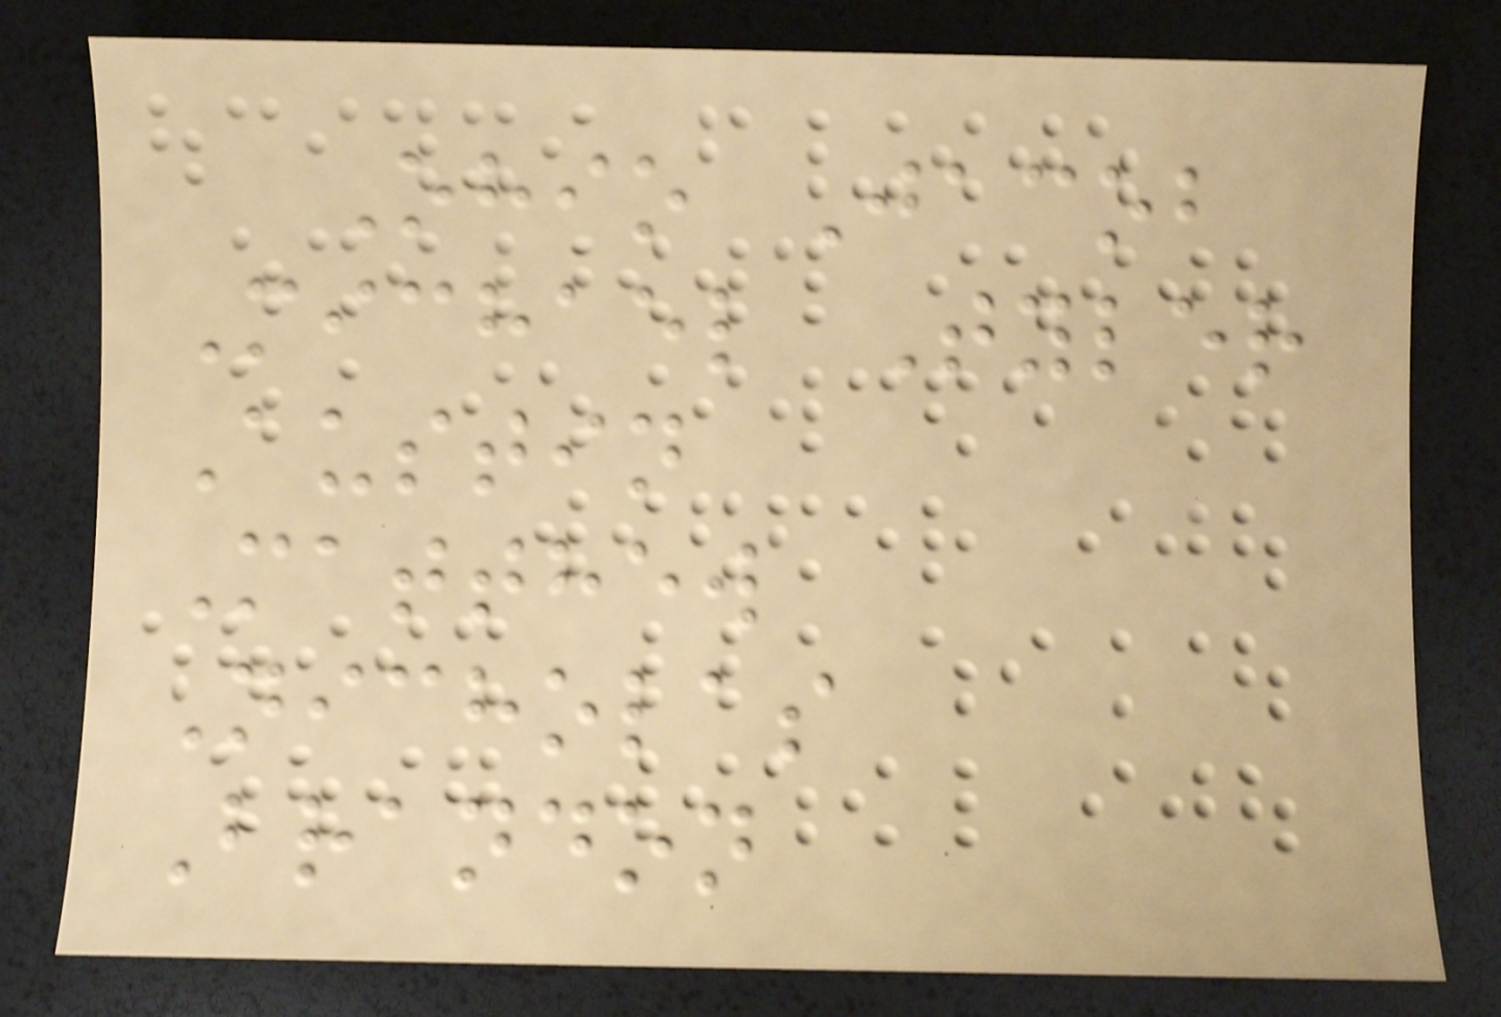Ohio Jacob
Michael Tyler
Austin
Matthew
Nicholas
Brandon
